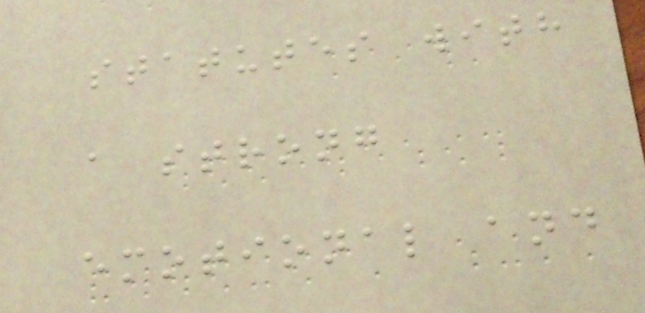statutes with
a strong
emotional and
